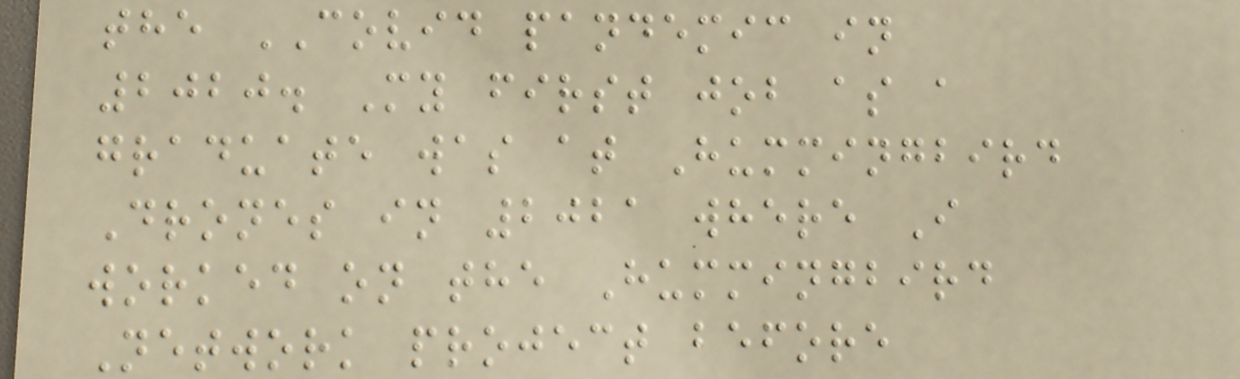the COVID pandemic in
2020. My first job as a
graduate was at Hummingbird
Drones in 2021 where I
worked on the Hummingbird
Network project before
